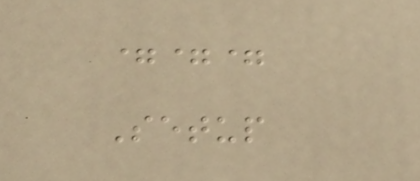===
Setup
